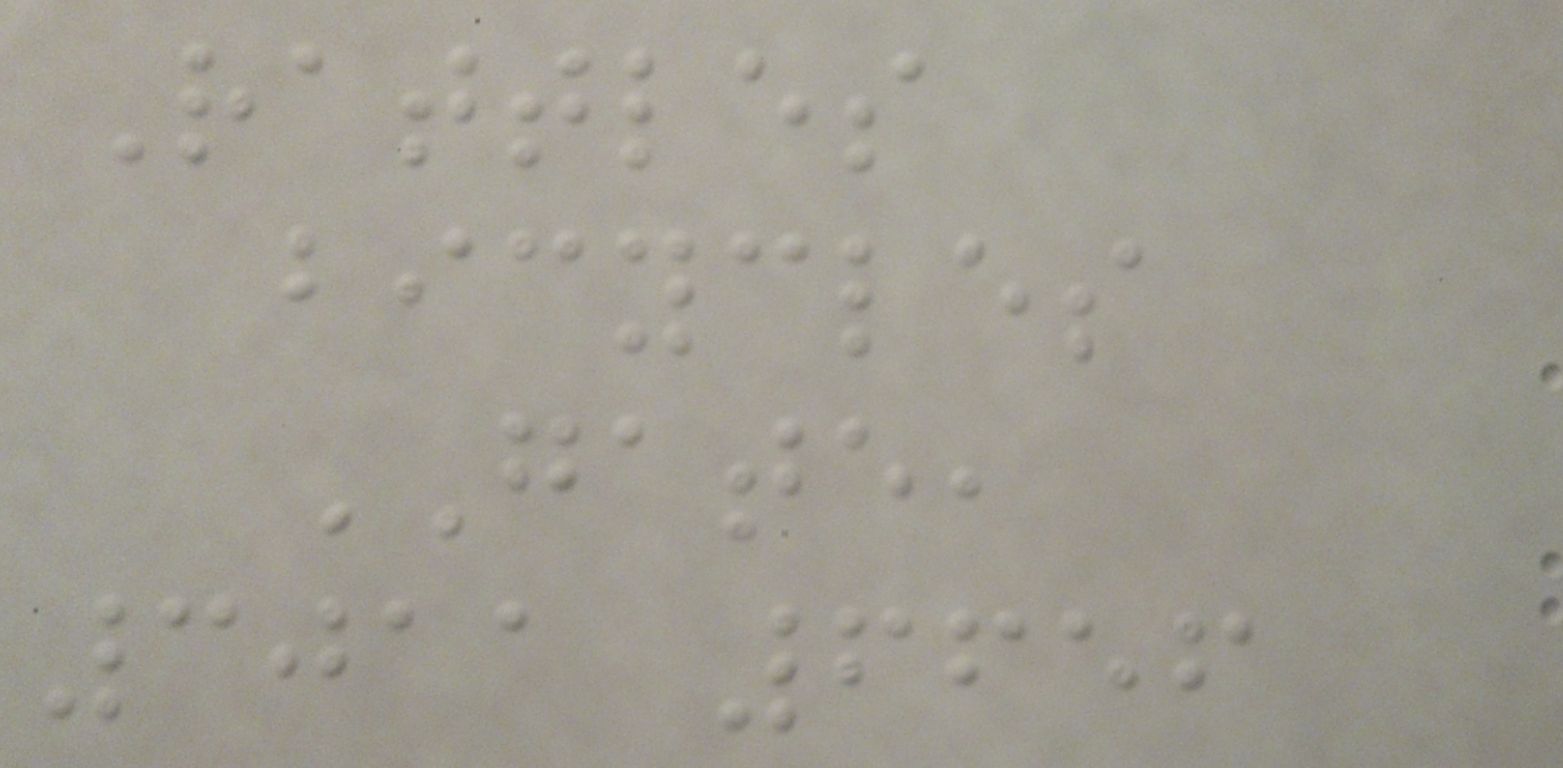Rattles
bicycles
GATE,
3011 6656
